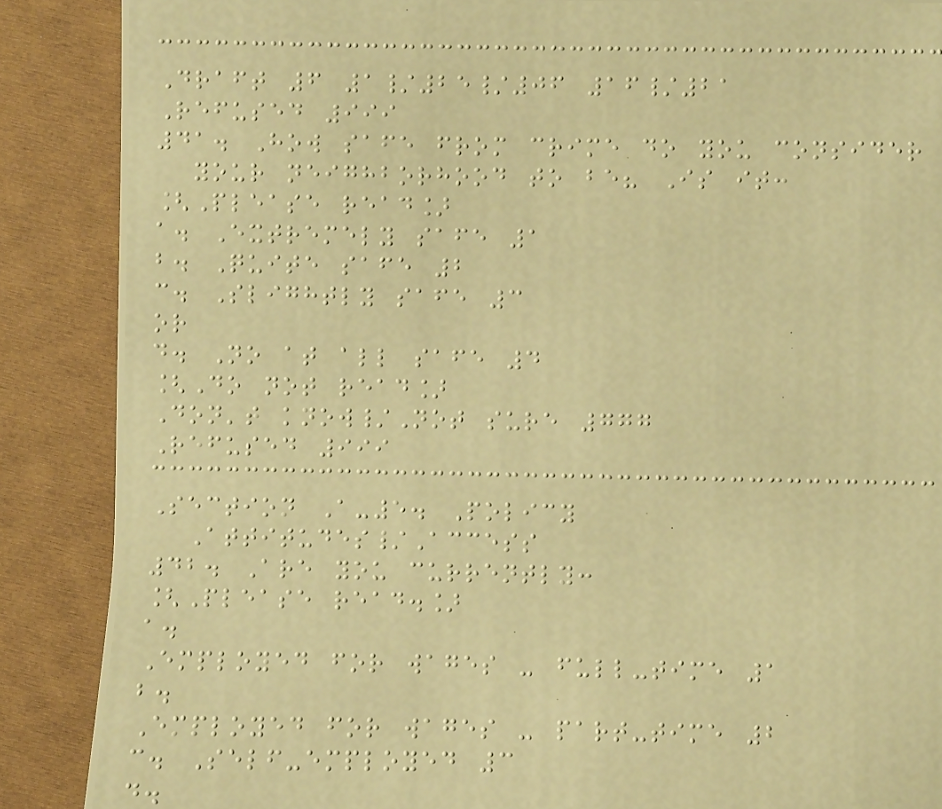Draft 6 1/25/06 16/21
Refused 999
41. How safe from crime do you consider
your neighborhood to be? Is it:
[Please read]
a. Extremely safe 1
b. Quite safe 2
c. Slightly safe 3
or
d. No at all safe 4
[Do not read]
Don't know/Not sure 777
Refused 999
Section A-5. Policy
Attitudes/Access
42. Are you currently:
[Please read.]
a.
Employed for wages - full-time 1
b.
Employed for wages - part-time 2
c. Self-employed 3
d.
